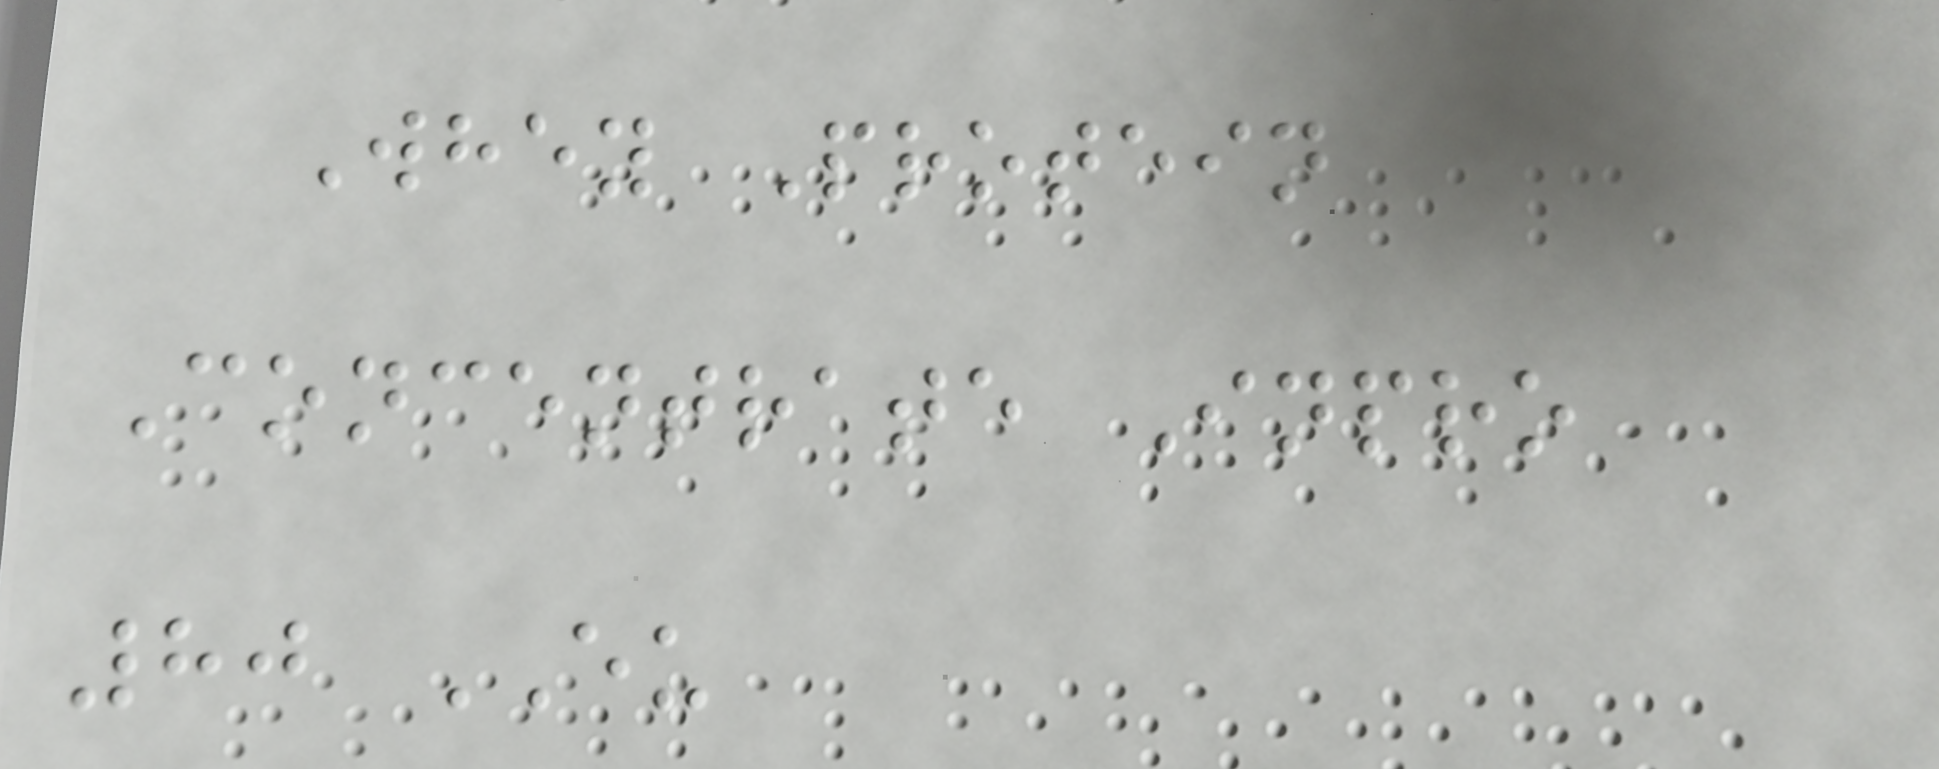Whey Protein
Concentrate Inpro
80 EU
